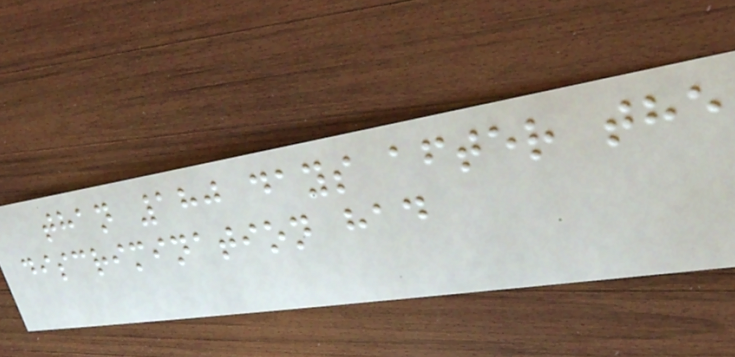than 180 days after the
discrimination had
